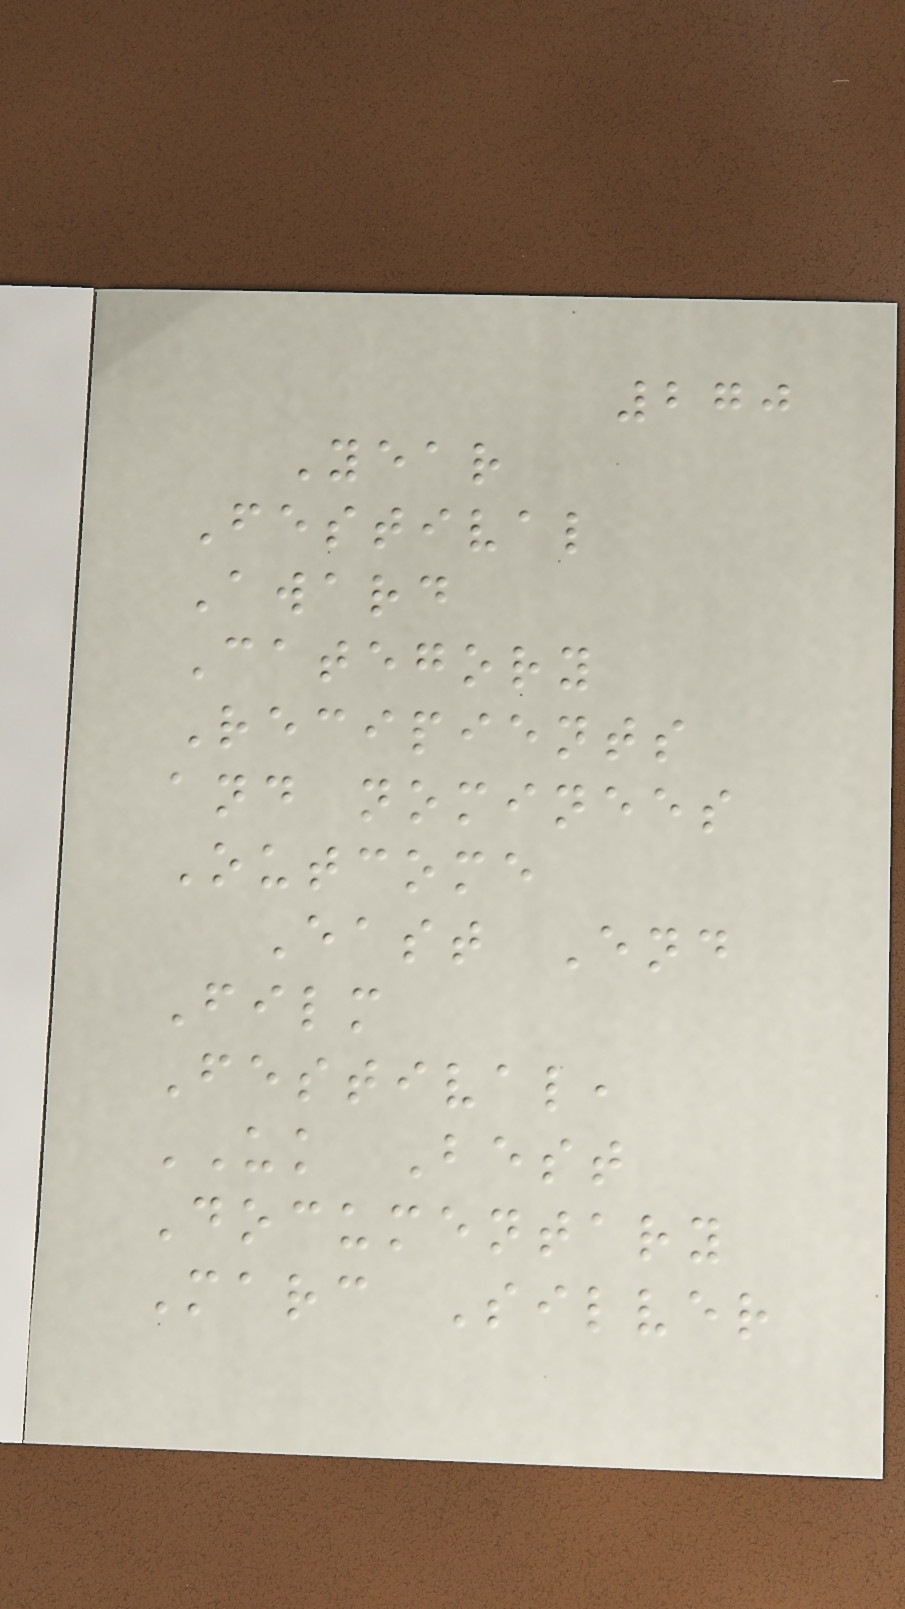270
Year
Festival
Award
Category
Recipients
and nominees
Outcome
East End
Film
Festival,
UK Best
Documentary
Marc Silver
